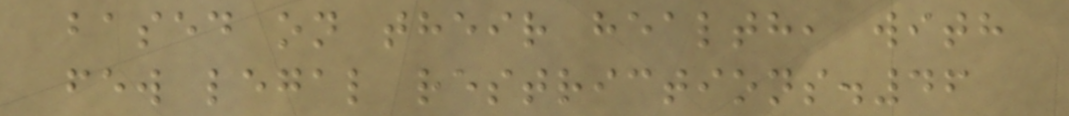based on their health, with
few legal restrictions.46
